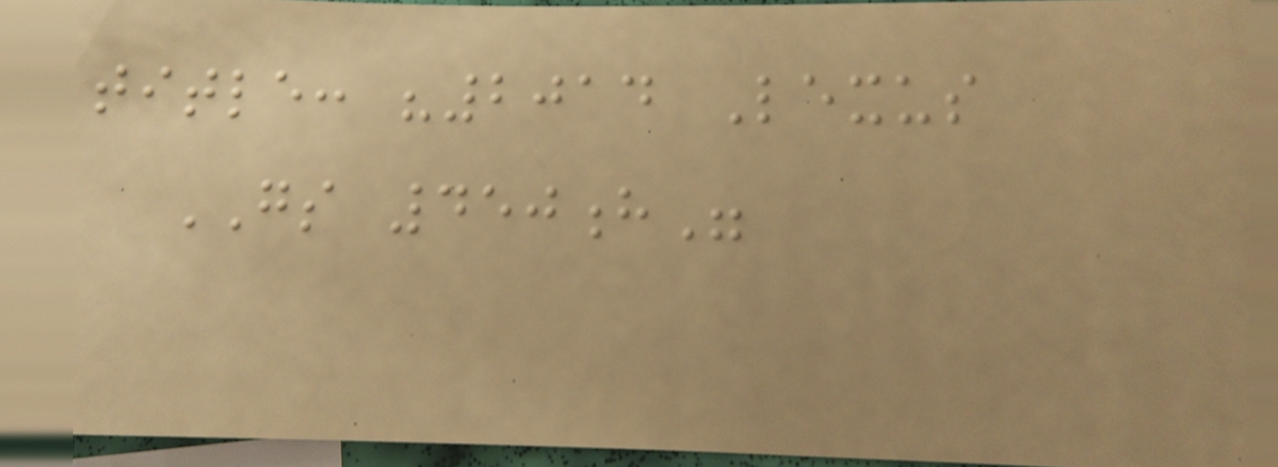title: "2014 Lexus
GS 450h"
